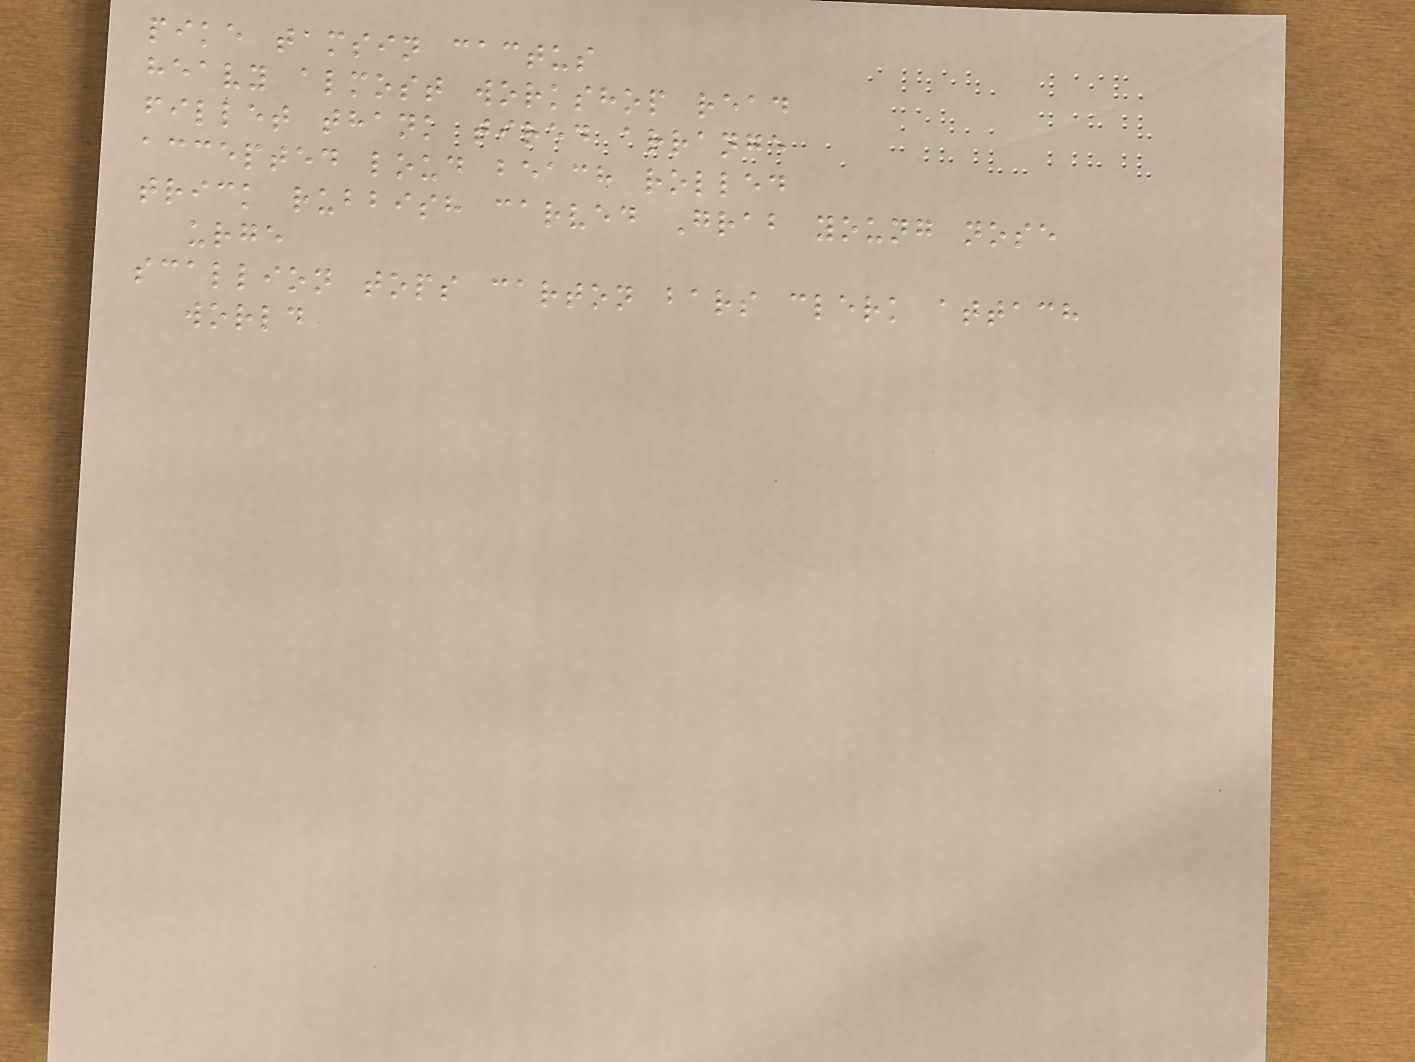pike tamsin cactus
heavy almost workshop read
fillet thank tired arrange
accepted loud beach rolled
trick rubbish carved Grab young nose
urge
scallion tops carton bars clerk attach
world
